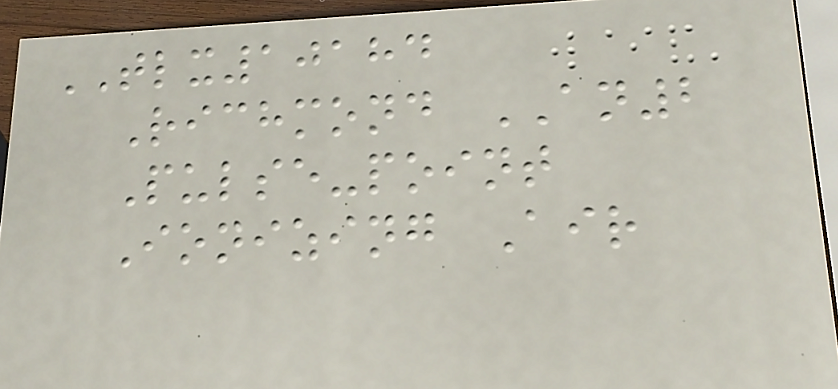TLX10184
Richmond AN2
Pulse-point
Ionizing Air
